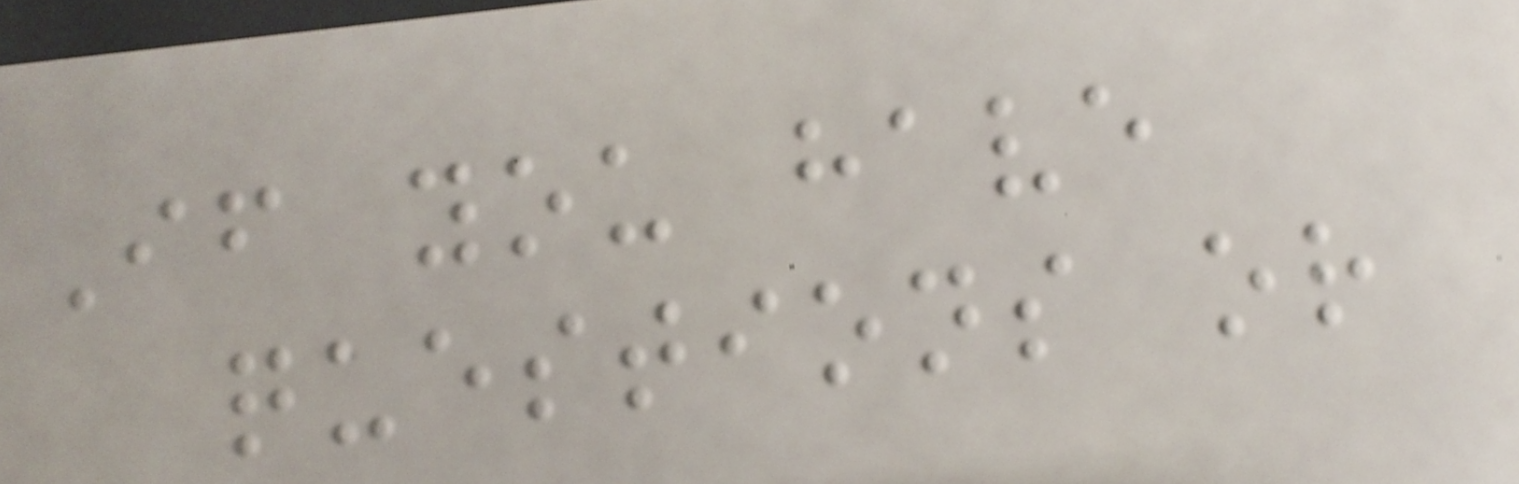If you have
questions or
